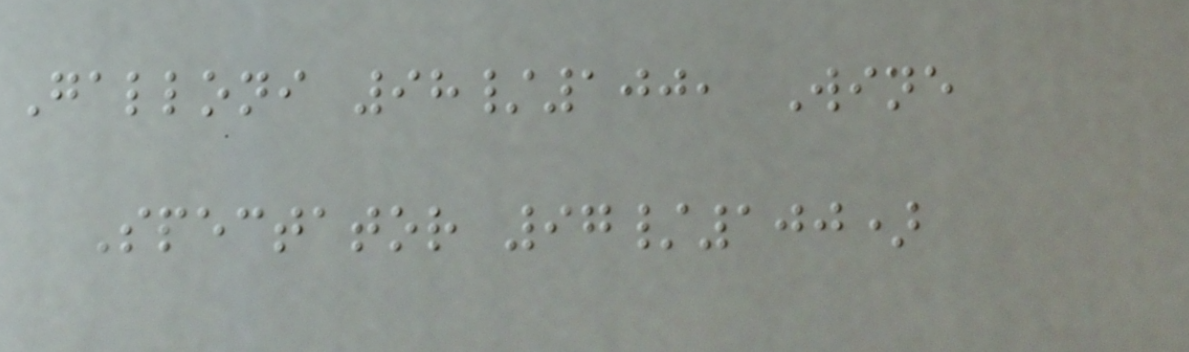Galloni 98/100, Wine
Spectator 97/100)
